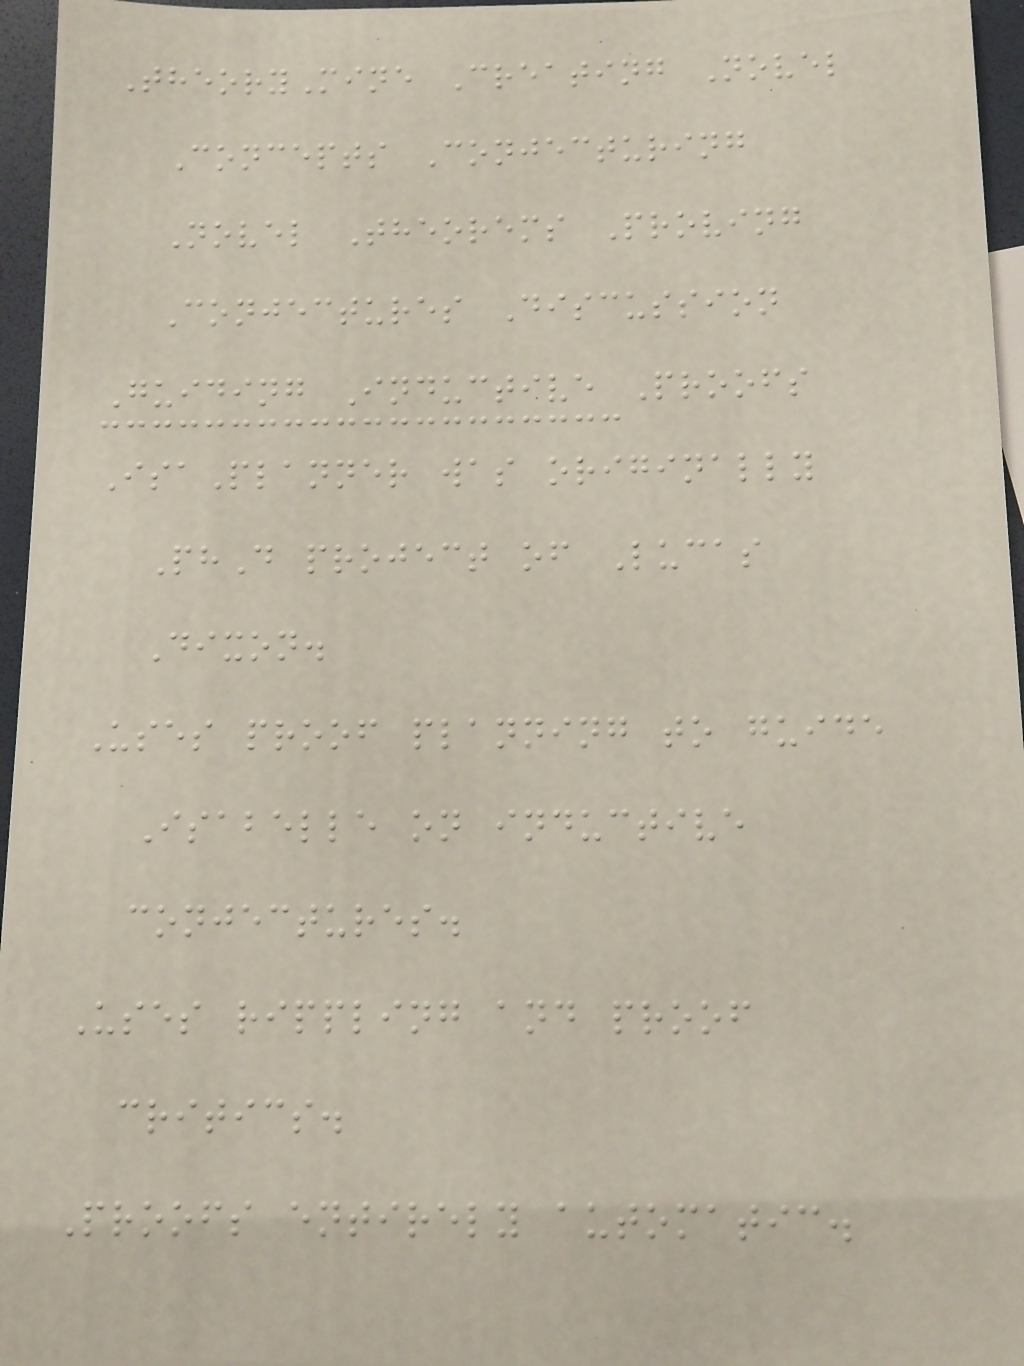TheoryMine Creating Novel
Concepts Conjecturing
Novel Theorems Proving
Conjectures Discussion
Guiding Inductive Proofs
IsaPlanner was originally
PhD project of Lucas
Dixon.
Uses proof planning to guide
Isabelle on inductive
conjectures.
Uses rippling and proof
critics.
Proofs entirely automatic.
